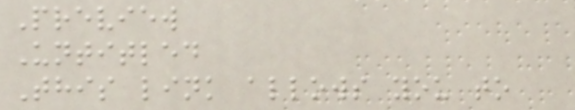Preview
Untitled
This link allows you to
